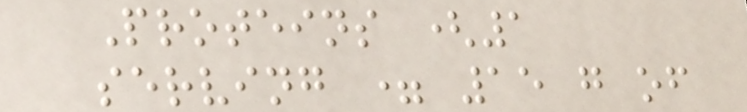Proteins (1
serving = 15 g of
